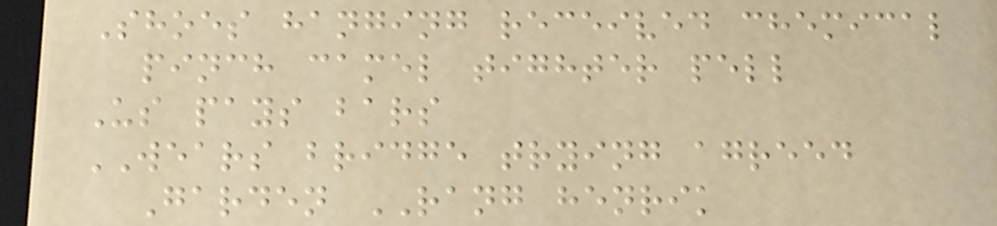Shoes hanging received chemical
pinch camel tighter pell
Us pays bars
WEARS bridge trying agreed
Garden RANG henrik
